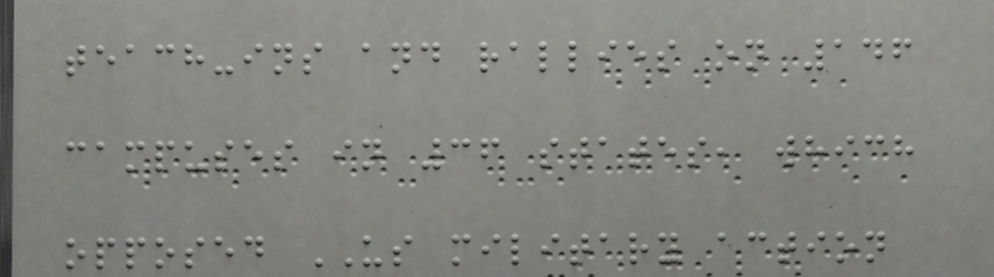teach-ins and rallies on 146
campuses in 36 states, which
opposed US military action
